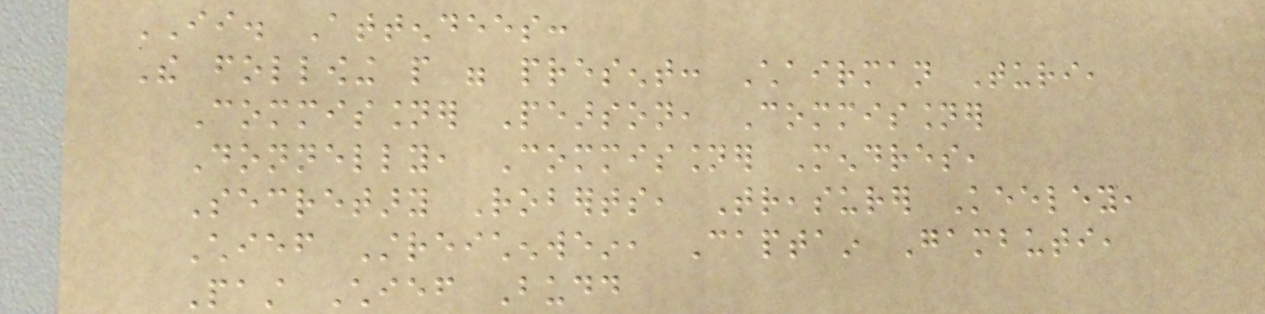II. Attendees:
The following people were present: Chairman Turi,
Commissioner Pearson, Commissioner
Donnelly, Commissioner Mendres,
Secretary Roberts, Treasurer Keeley,
Chief Streichenwein, Captain Gambuti,
Past Chief Budd
